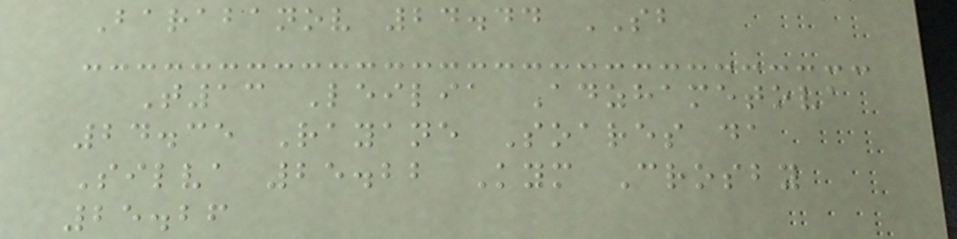Barabanov 24.44 SB
T13 Leilia Adzhametova
24.35 Rayane Soares da
Silva 25.22 Kym Crosby
25.26
